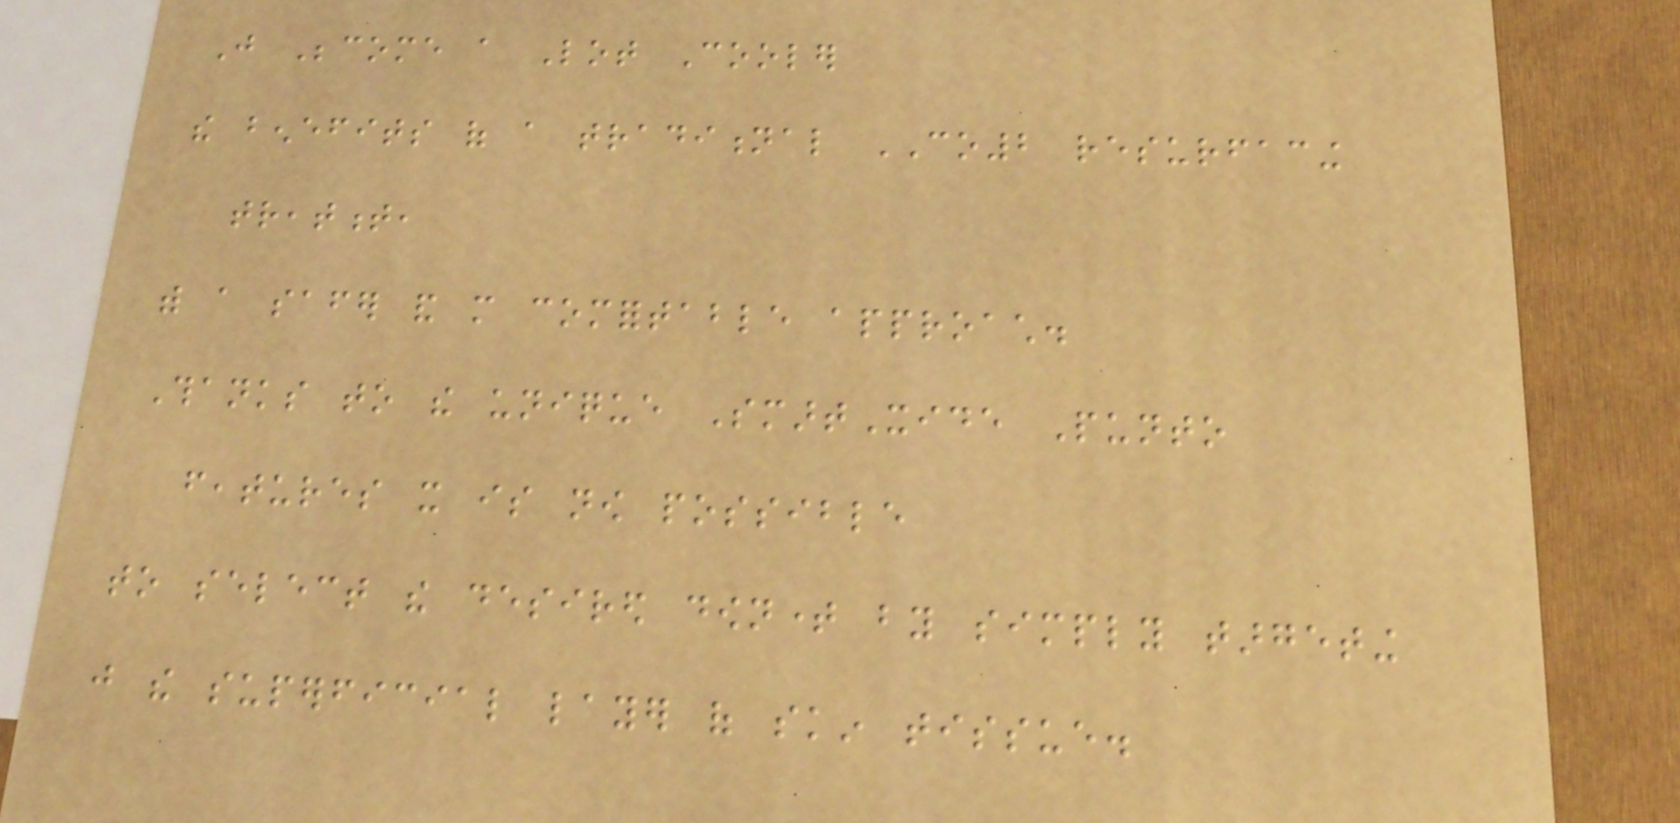Just Become a Lot Cooler
the benefits of a traditional CO2 resurfacing
treatment,
with a safer and more comfortable approach.
Thanks to the unique SmartXide Punto
features it is now possible
to select the desired downtime by simply targeting
just the superficial layer of skin tissue.
